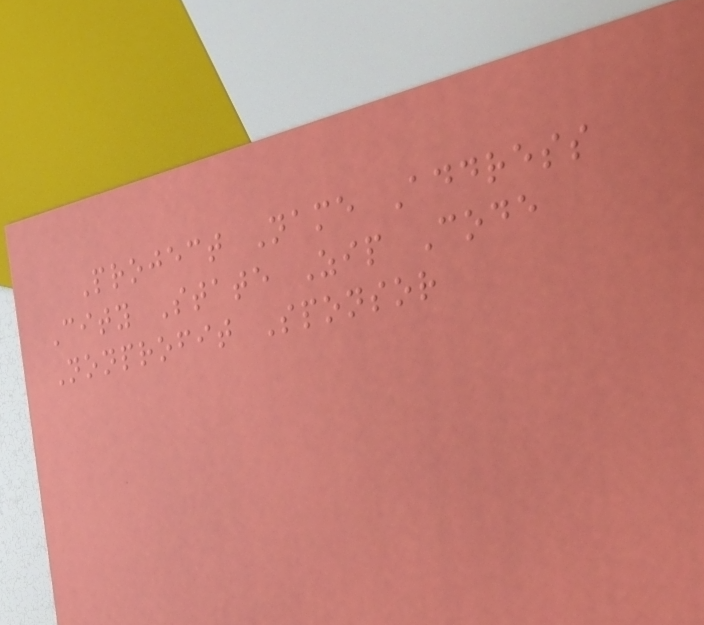Project Name Address
City State Zip Code
Nonprofit Sponsor
